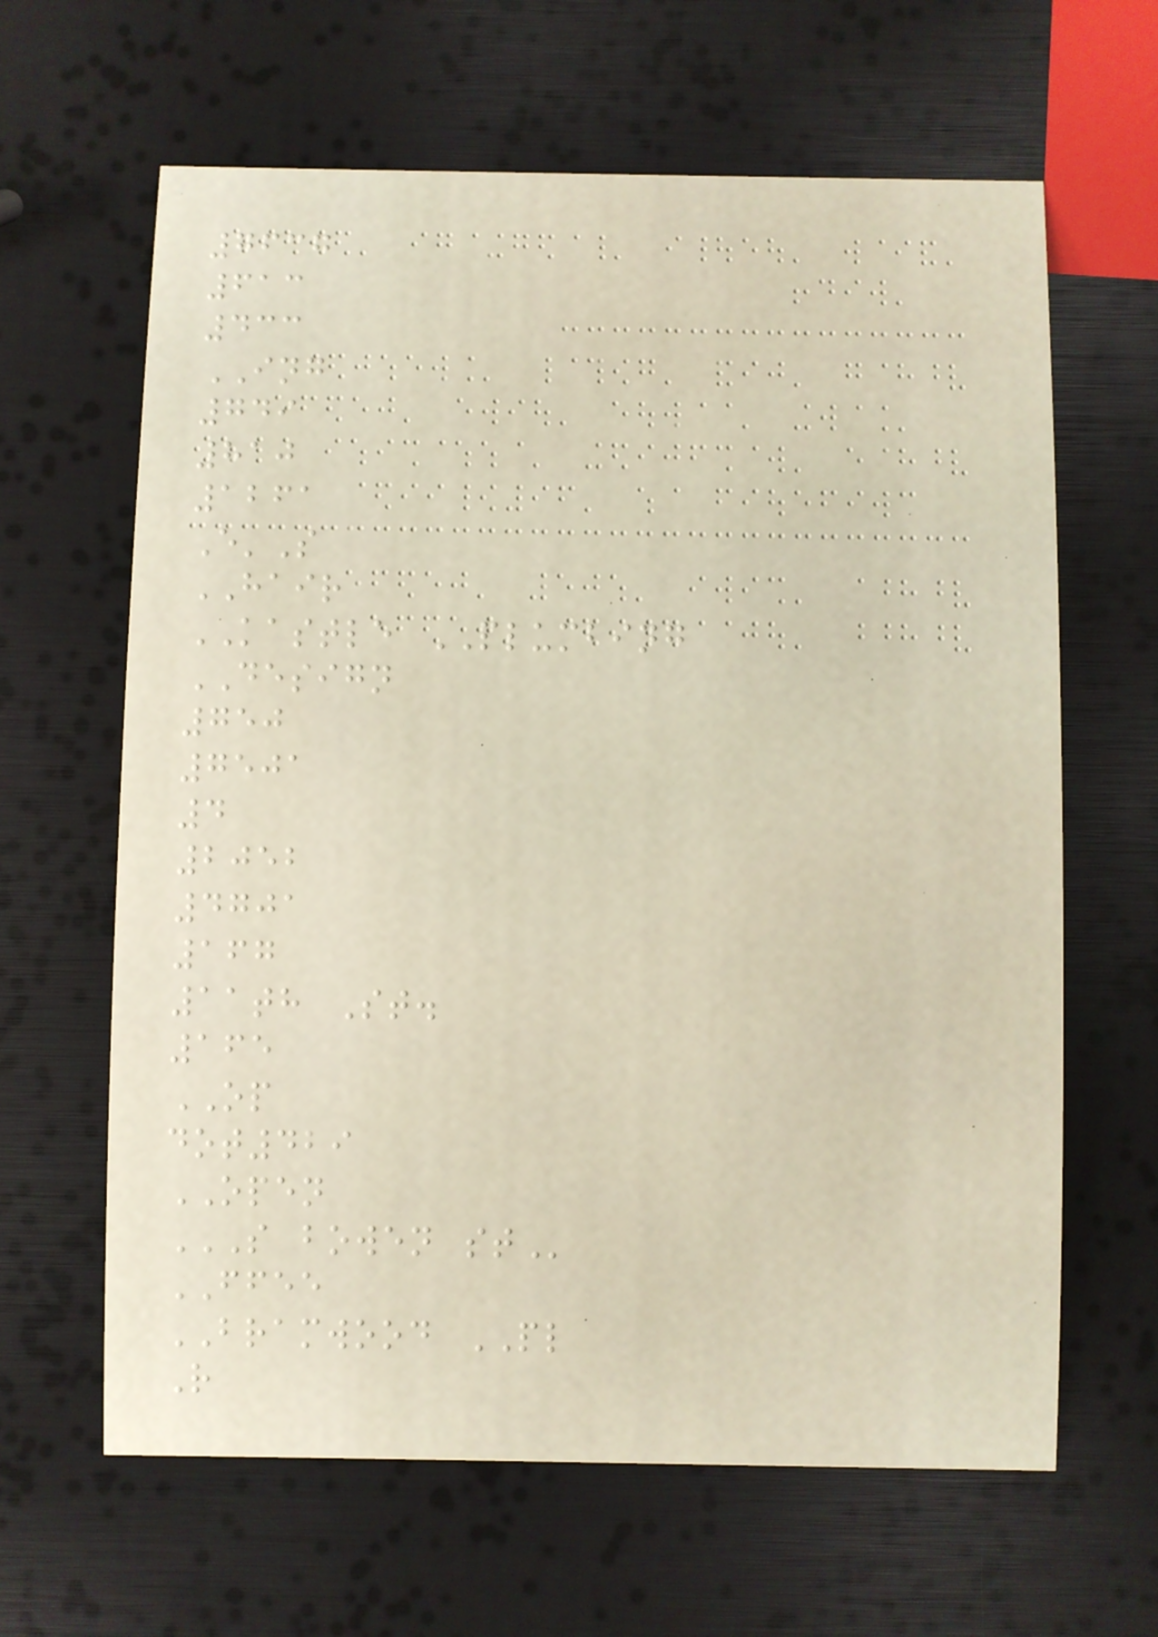7637
613
433
ING
749
810
1261
E'S
HAIR
KASTLE PLUMBING
DESIGN
750
7501
4
2052
4701
167
11th St.
165
OP
dot429
OPEN
S BOWEN ST
FFEE
BRAMWOOD PL
R
